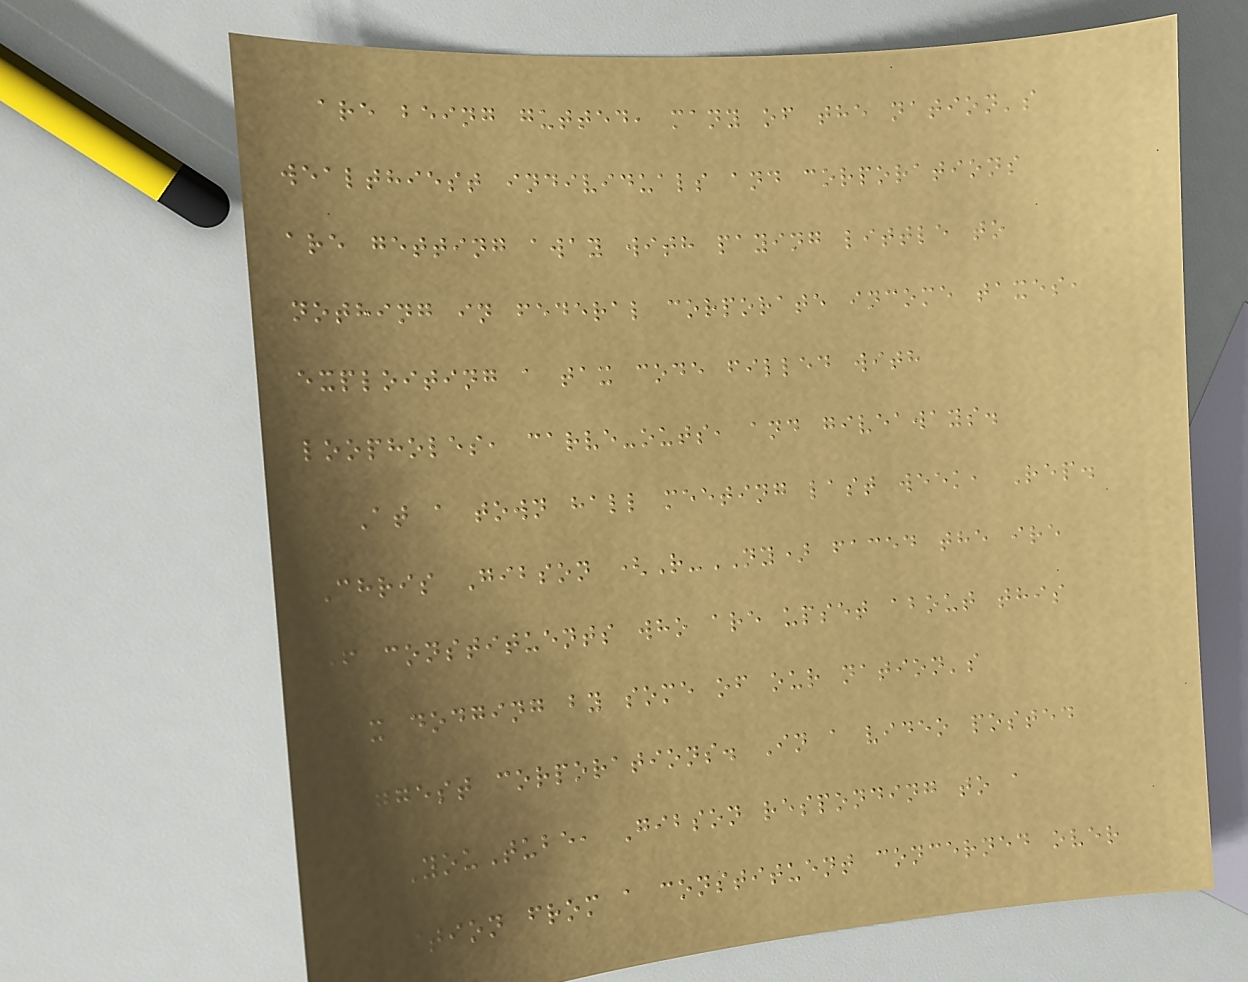are being gutted, many of the nation's
wealthiest individuals and corporations
are getting away with paying little to
nothing in federal corporate income taxes,
exploiting a tax code filled with
loopholes, carve-outs, and giveaways.
At a town hall meeting last week, Rep.
Chris Gibson (R-NY) faced the ire
of constituents who are upset about this
tax dodging by some of our nation's
biggest corporations. In a video posted
on YouTube, Gibson responding to a
question from a constituent concerned over
